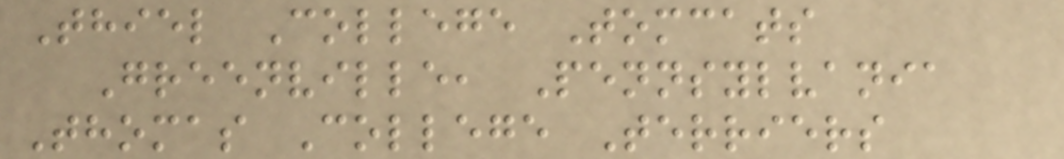Thiel College Tomcats
Greenville, Pennsylvania
Thomas College Terriers
